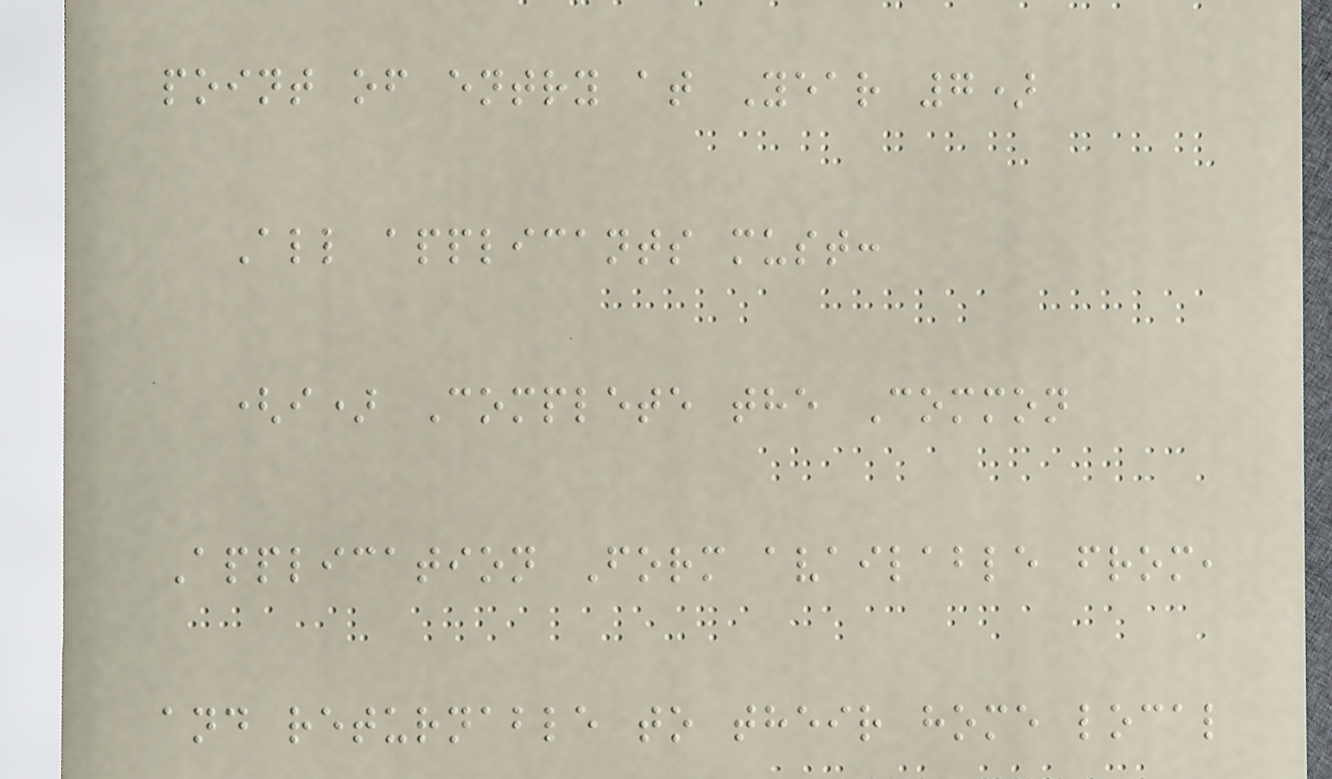point of entry at Year 7)
All applicants must:
(i) Complete the Common
Application Form available from,
and returnable to their home local
